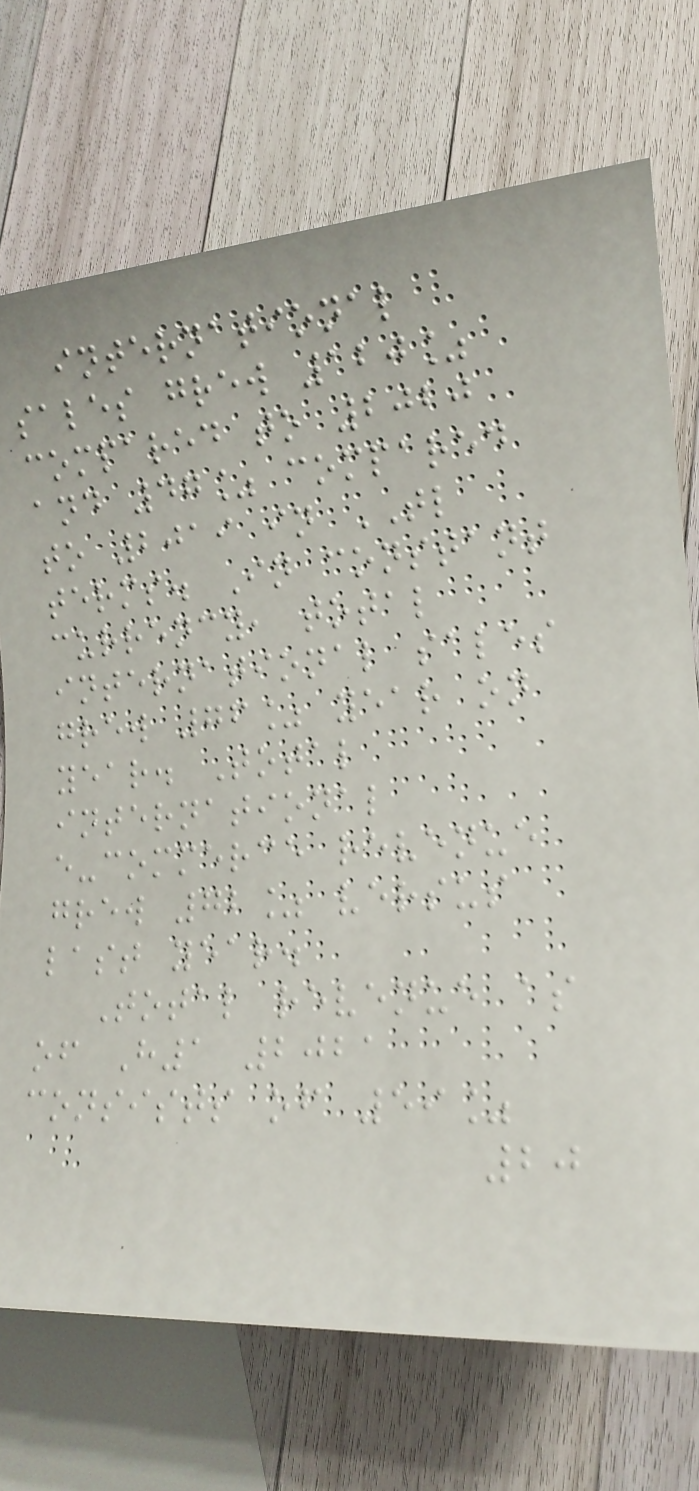international
sales grew 120%
compared to 2020
and 47% compared
to 2019 in TL
terms. In constant
currency, total
international sales
grew 76% year on
year. Total
international
e-commerce revenue
grew 72% versus
last year.
Total revenue as
of H1 2021
consists of 59%
20
